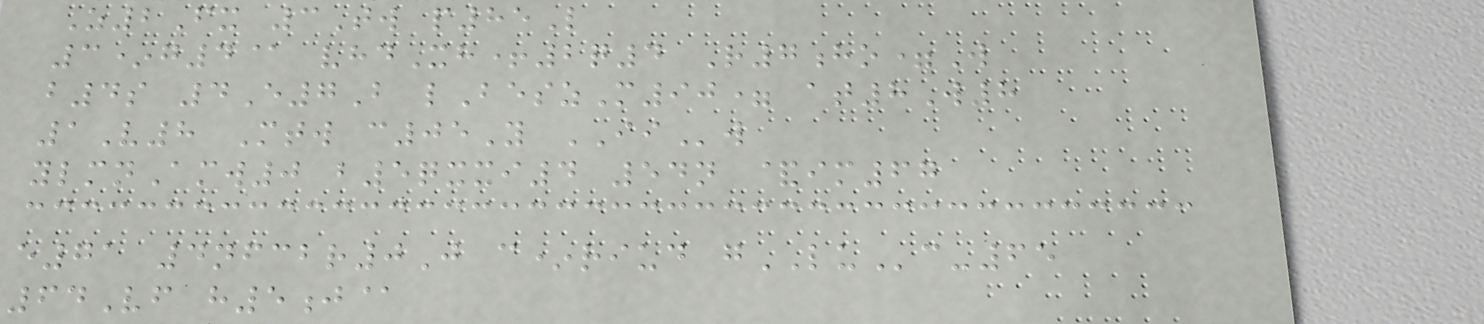Z2Fx 3Tw p85L
3*g4@ vhdXh+2q4 R7ho=W
b4s 4E7B lBeszM90= at8W8
1V8 Mtw c05Y IIw
ylmnAmw0 b5qxxi4 54n &im67
e71 4nfcbr0J c*riud gLUc-65
64Vf h5j@
